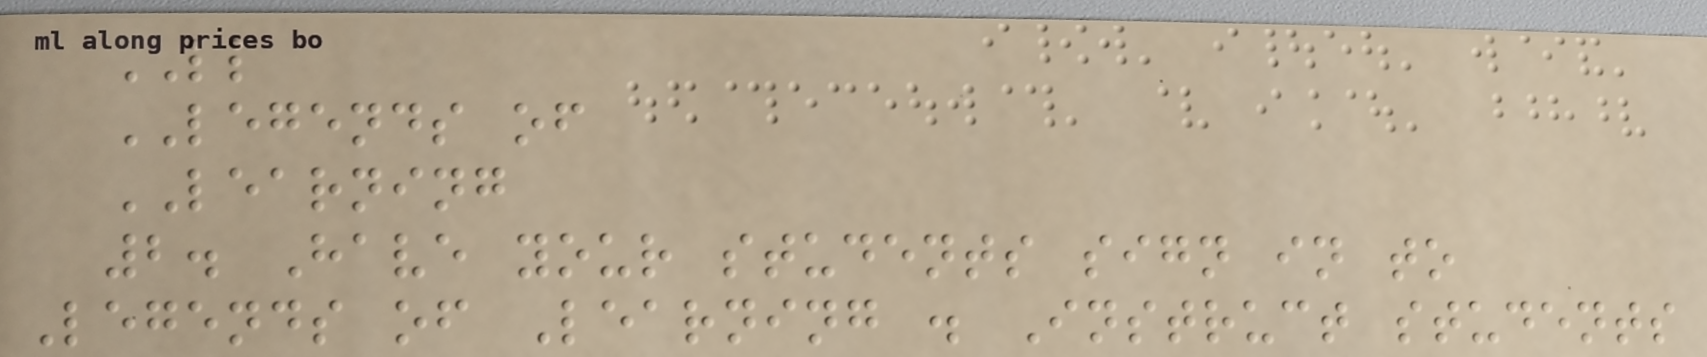LL
LEGENDS of
LEARNING
2. Have your students sign in to
Legends of Learning . Instruct students
